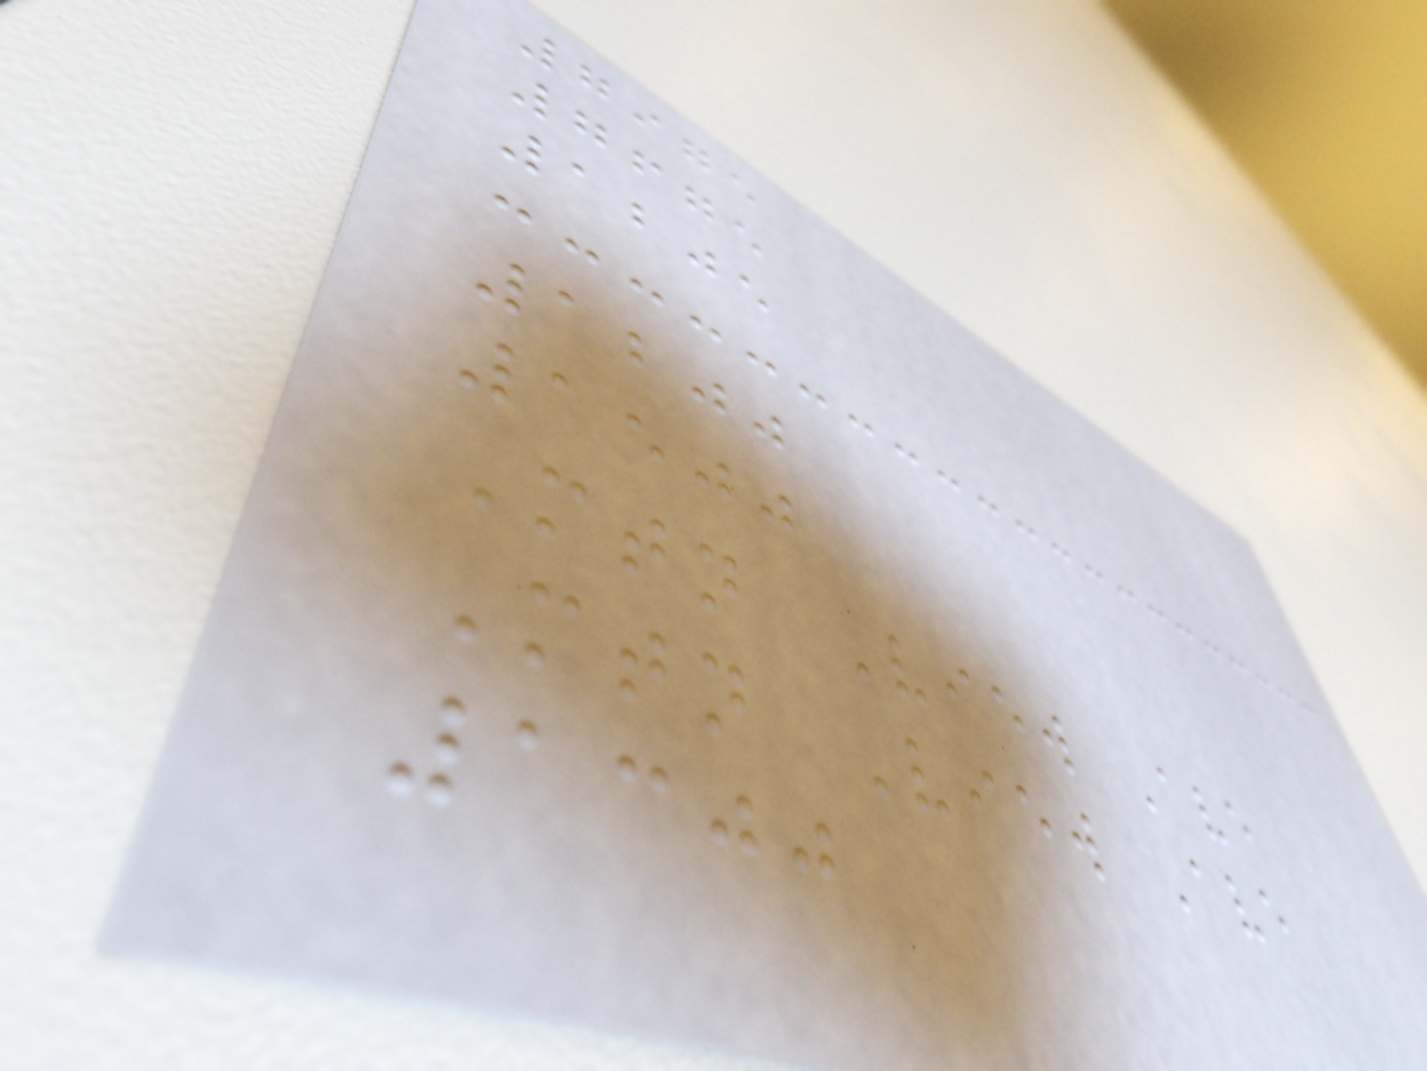7975
7675
1205
1200
1500
Mtn View Ave
Mtn View Ave
1300
